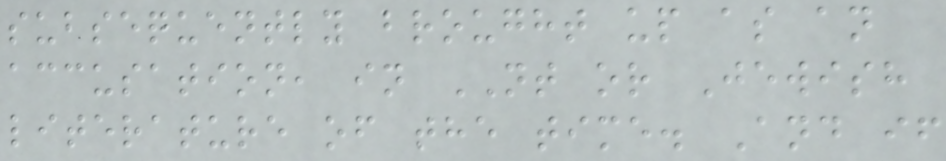subsequently brought up as an
accusation, in NT or Jewish
literature of the time. And if
